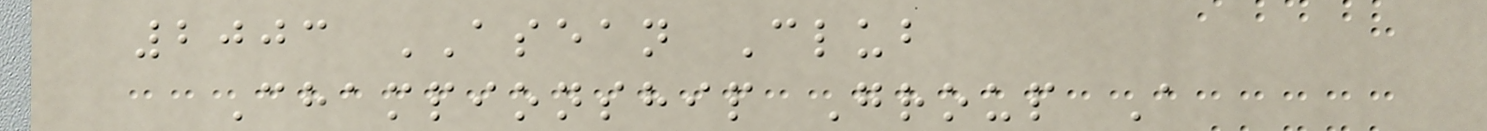2003 ASEAN Club
Championship Group A
